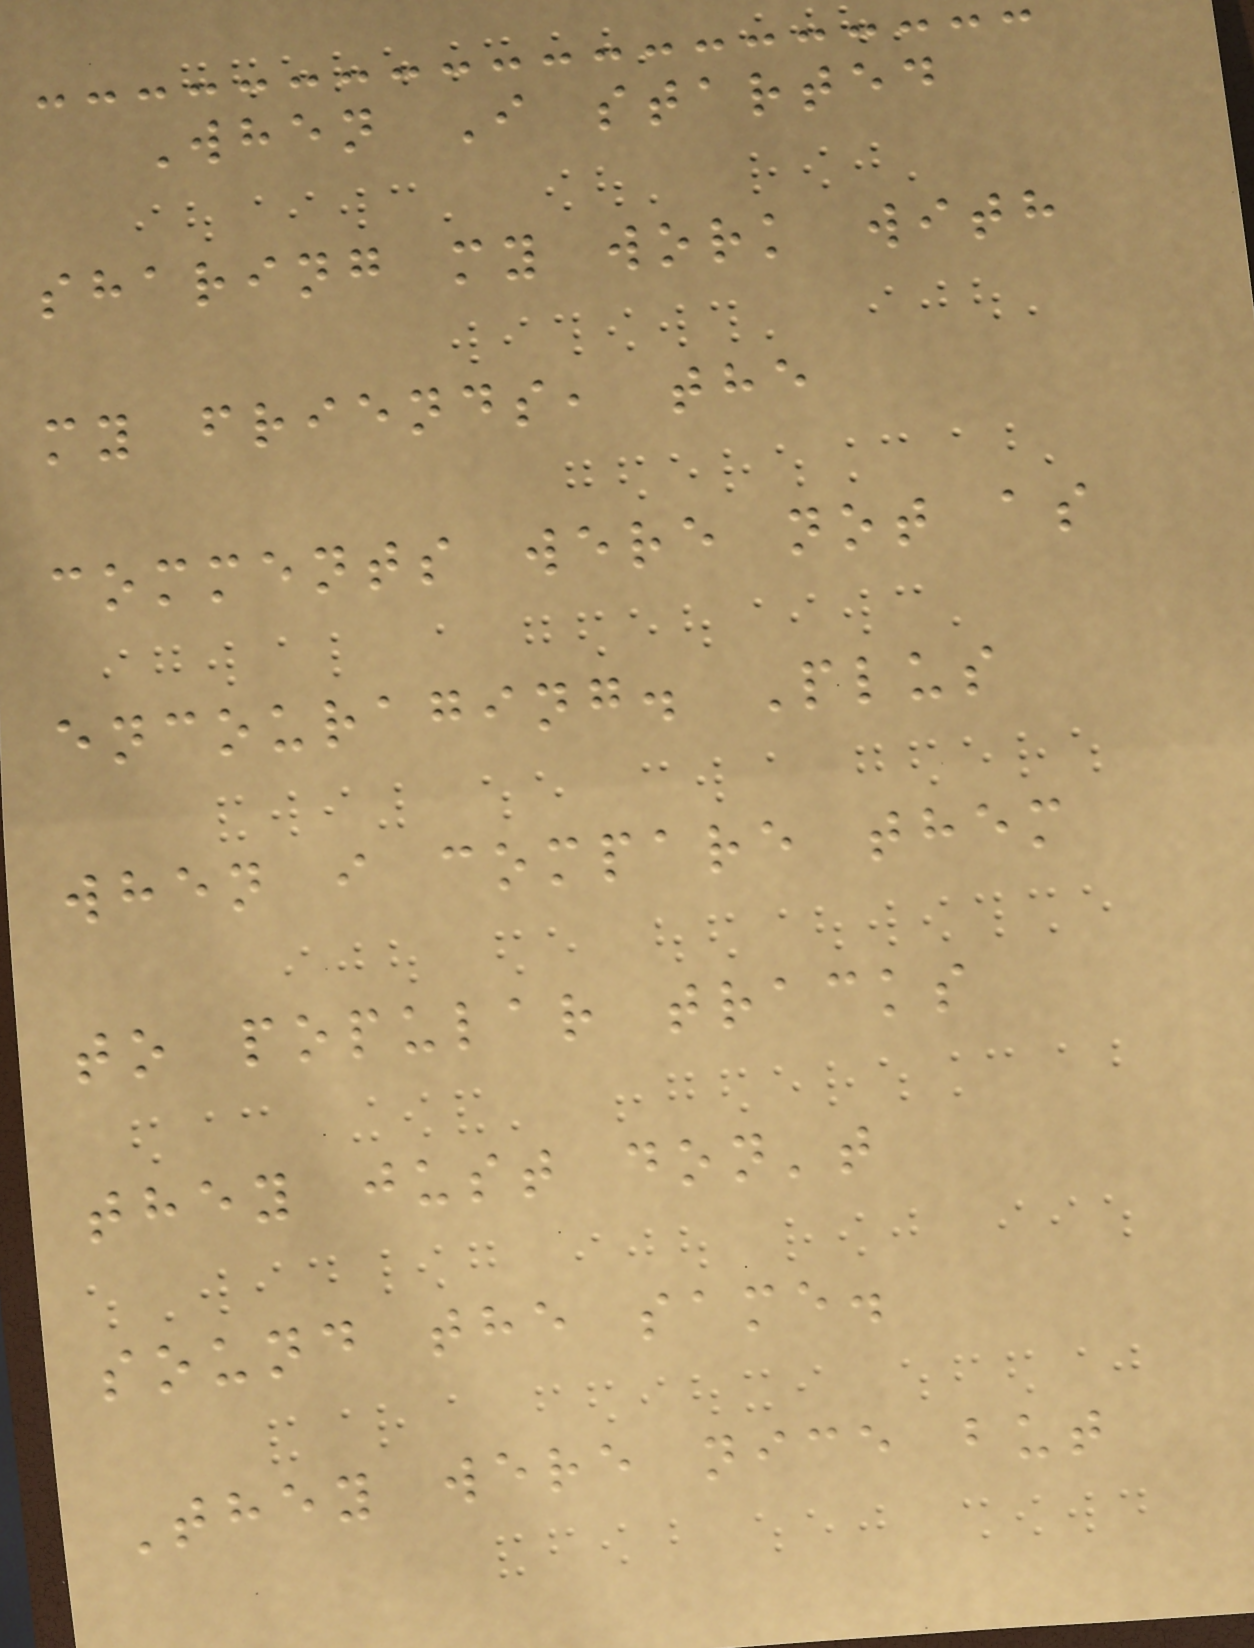When I started
sharing my work with
my friends, the
comments were not as
encouraging. Plus
when i compare them
to popular tracks
they just don't
sound the same.
They were nice but
